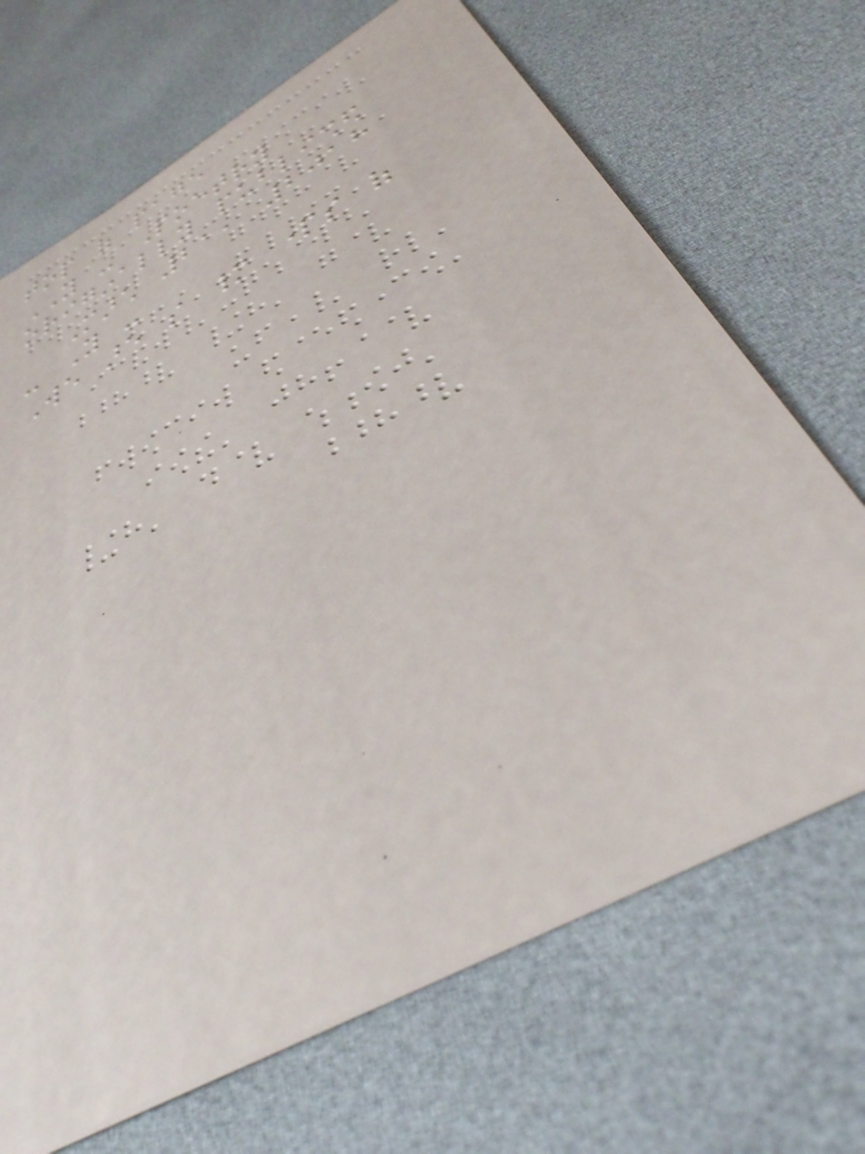top of page
YOU - Poetry
originally published
March 21, 2018
- You -
We are so many parts of
